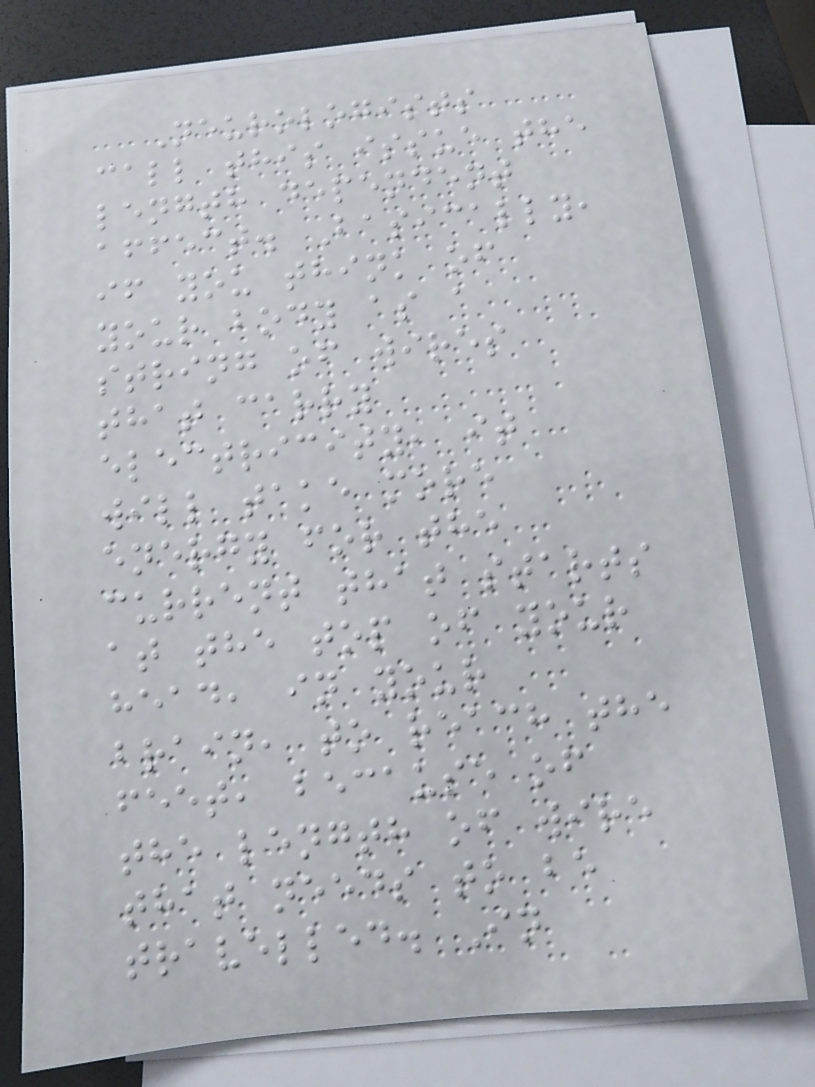Neurologists
call this issue the
length dependent
affect. Basically,
if you think of
your body as a
string of wires
that carry
electricity, it
will take more
energy for the
current that starts
at the top of your
head, in your
brain, to reach the
feet, because of
the length of wire
that needs to be
travelled. In
